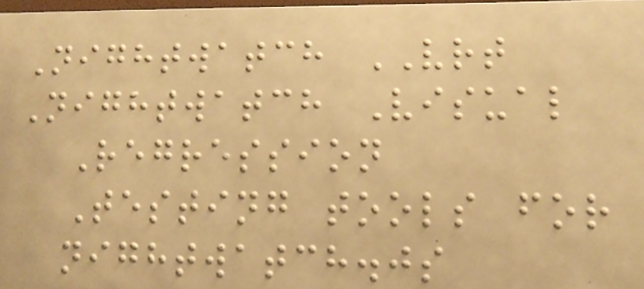Nightwatch VRT
Nightwatch Visual
Regression
Testing tools for
nightwatch.js
